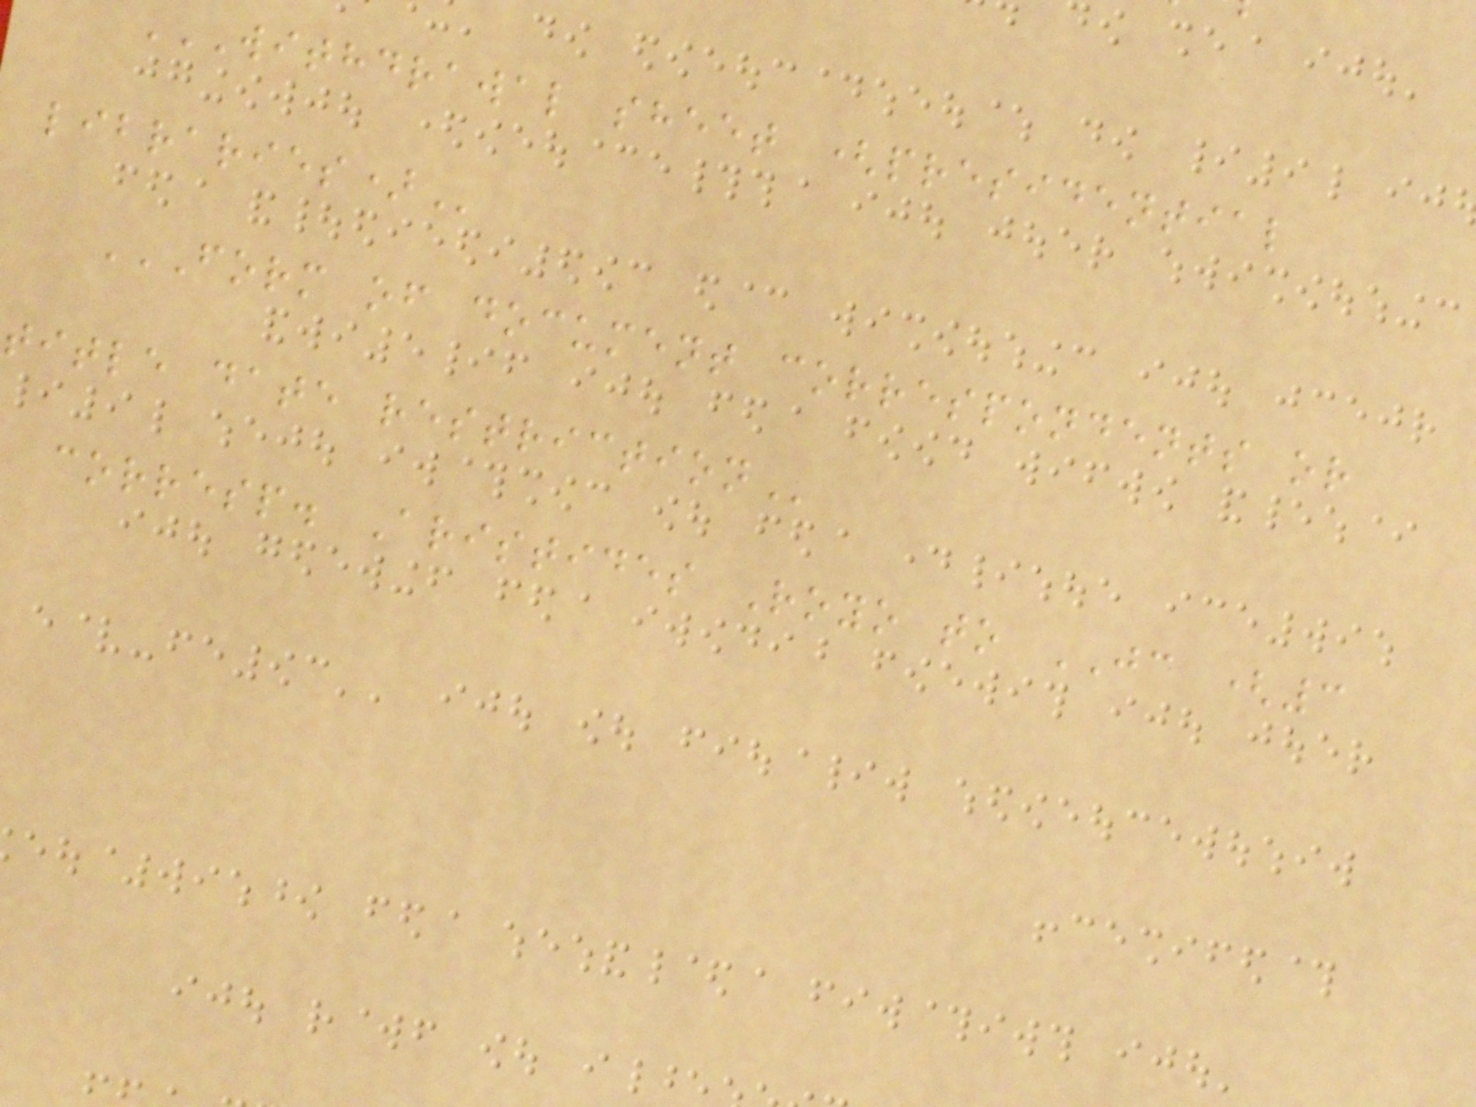WITHDRAWAL SHEET (PRESIDENTIAL
FORM OF DOCUMENT CORRESPONDENTS OR
title date
corresp. Aristides Royo to JC (3
